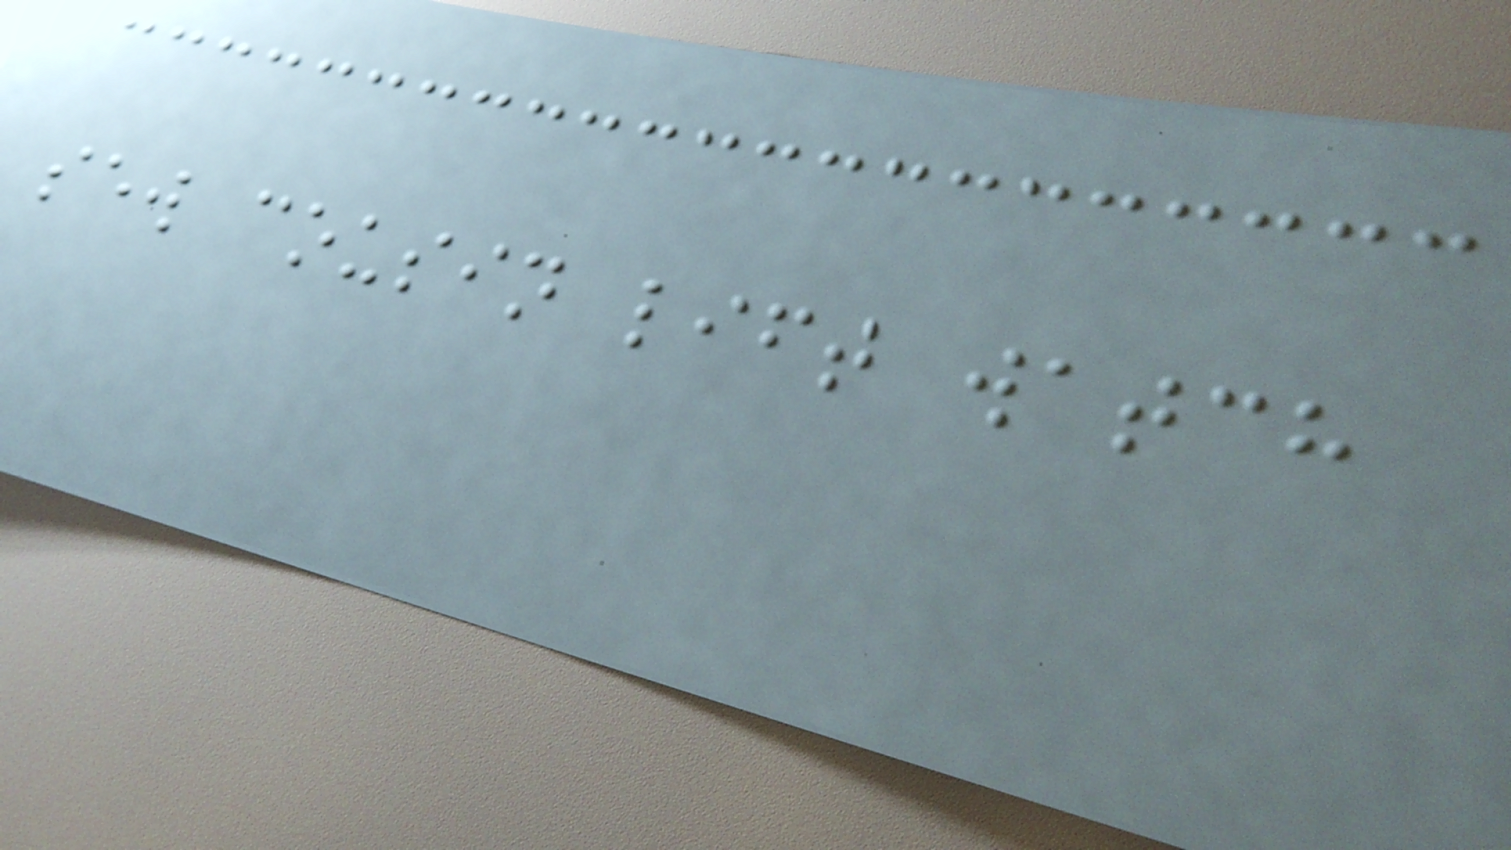sew cousin lift watch
